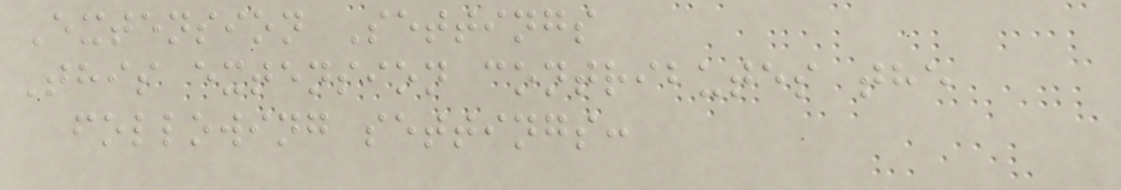Extension Settings
This extension contributes the
following settings:
